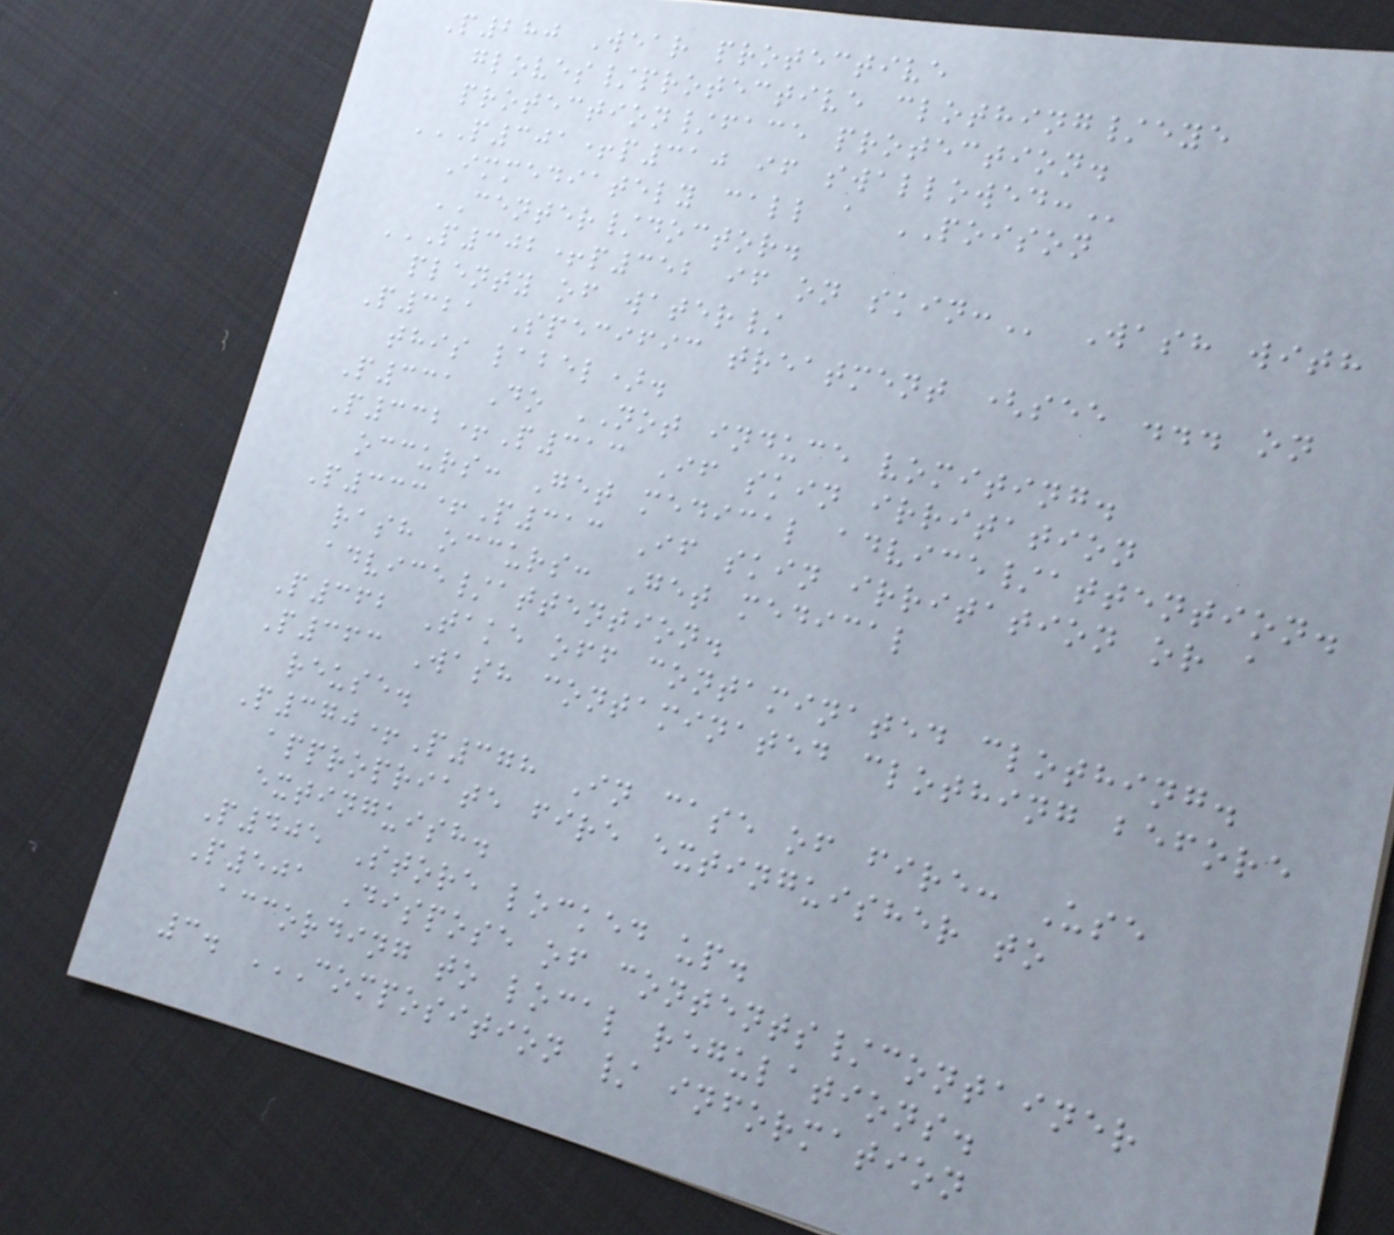P280 Wear protective
gloves/protective clothing/eye
protection/face protection.
P301+P310 IF SWALLOWED:
Immediately call a POISON
CENTER/doctor.
P302+P352 IF ON SKIN: Wash with
plenty of water/
P321 Specific treatment (see ... on
this label).
P331 Do NOT induce vomiting.
P332+P313 If skin irritation
occurs: Get medical advice/attention.
P333+P313 If skin irritation or a
rash occurs: Get medical
advice/attention.
P362 Take off contaminated clothing.
P363 Wash contaminated clothing before
reuse.
P370+P378 In case of fire: Use
appropriate fire extinguisher to
extinguish.
P405 Store locked up.
P501 Dispose of contents/container
according to local regulations.
3. COMPOSITION / INFORMATION
